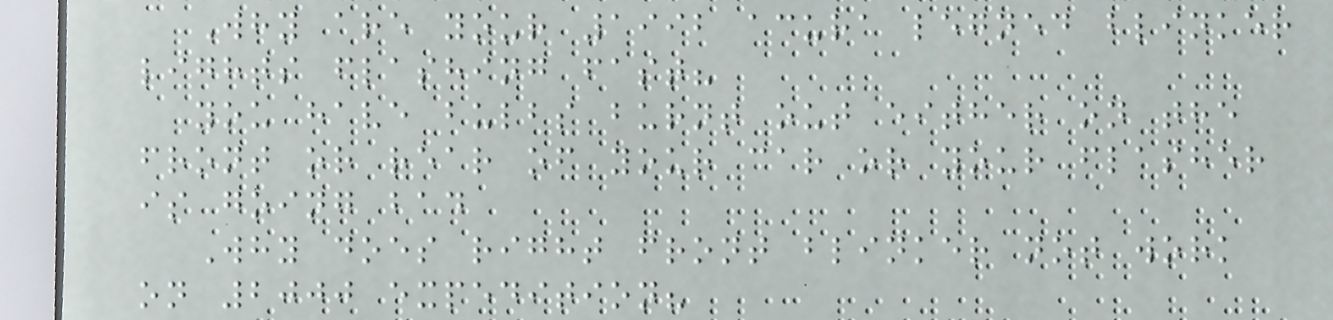Why are your 1992 acura legned blinker
lights flashing fast?
you have bulbs burnt out either on the
front or rear of your car or your flasher
is going bad
Why does right front blinker not work
on 2000 expedition?
